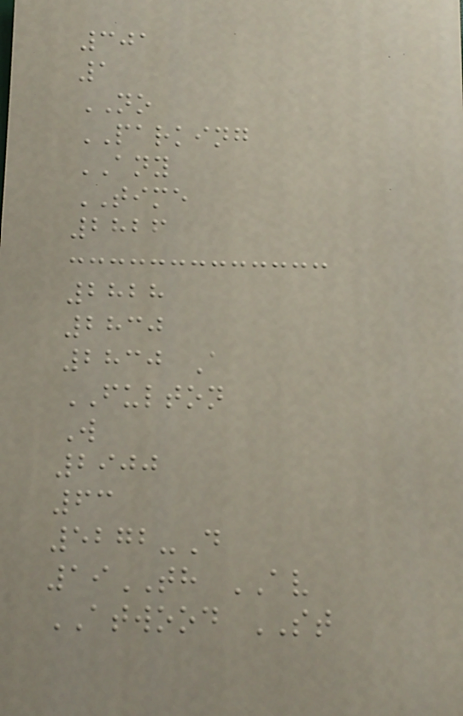301
1
NO
PARKING
ANY
TIME
2826
2828
2830
2830 A
FULTON
W
2900
63
5272-D
19TH AV
ATWOOD ST
